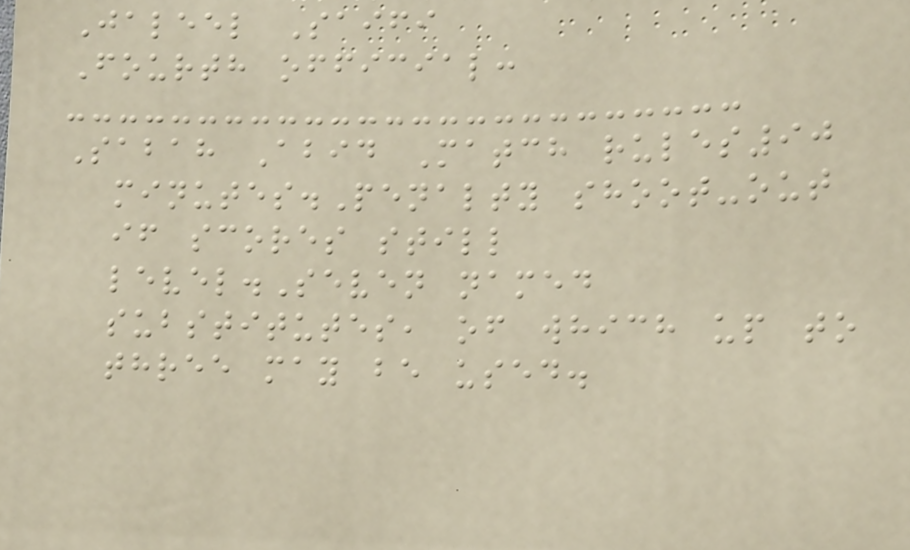Jaleel Saifi
Fourth official:
Sabah Abid Match rules90
minutes.Penalty shoot-out
if scores still
level.Seven named
substitutes, of which up to
three may be used.
